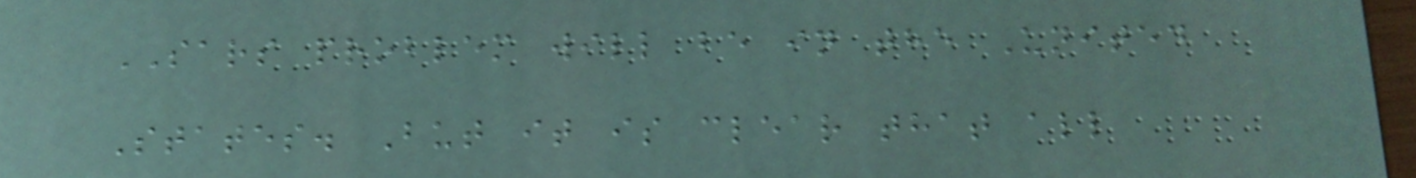SARS problem will be in the United
States. But it is clear that all
